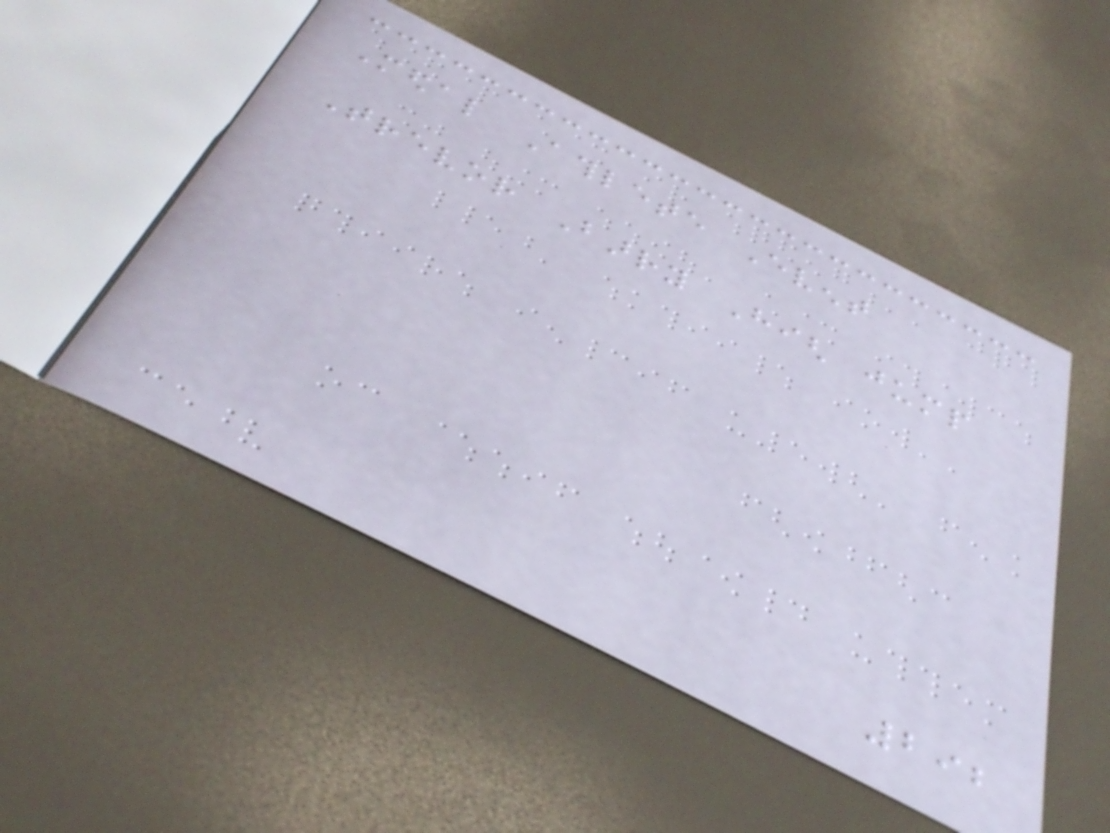Medal Athlete Event
Trevor Barry High jump
292
